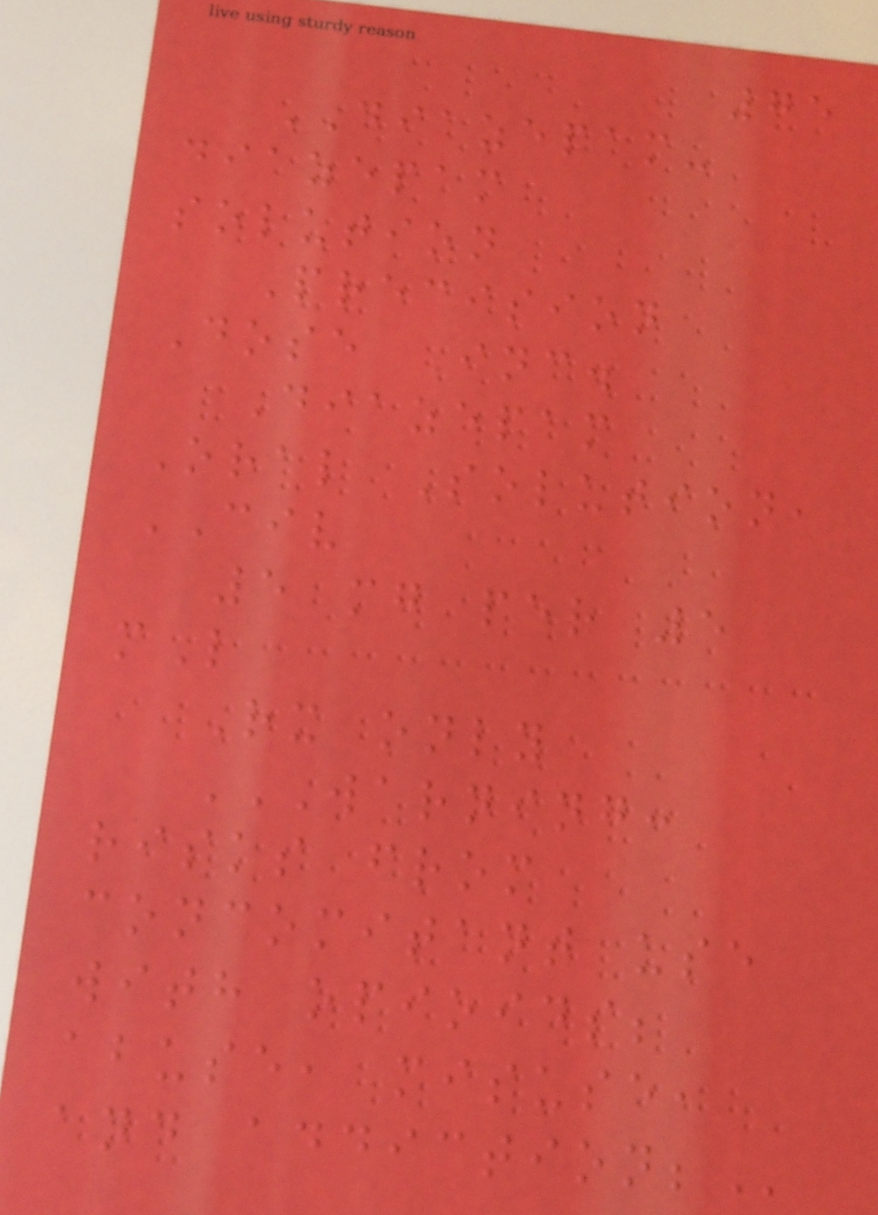75
DIAZEPAM-
diazepam
solution
Precision
Dose Inc.
Diazepam
Oral Solution,
CIV
5 mg per 5
mL
Rx only
WARNING:
RISKS FROM
CONCOMITANT USE
WITH OPIOIDS;
ABUSE, MISUSE,
AND ADDICTION;
